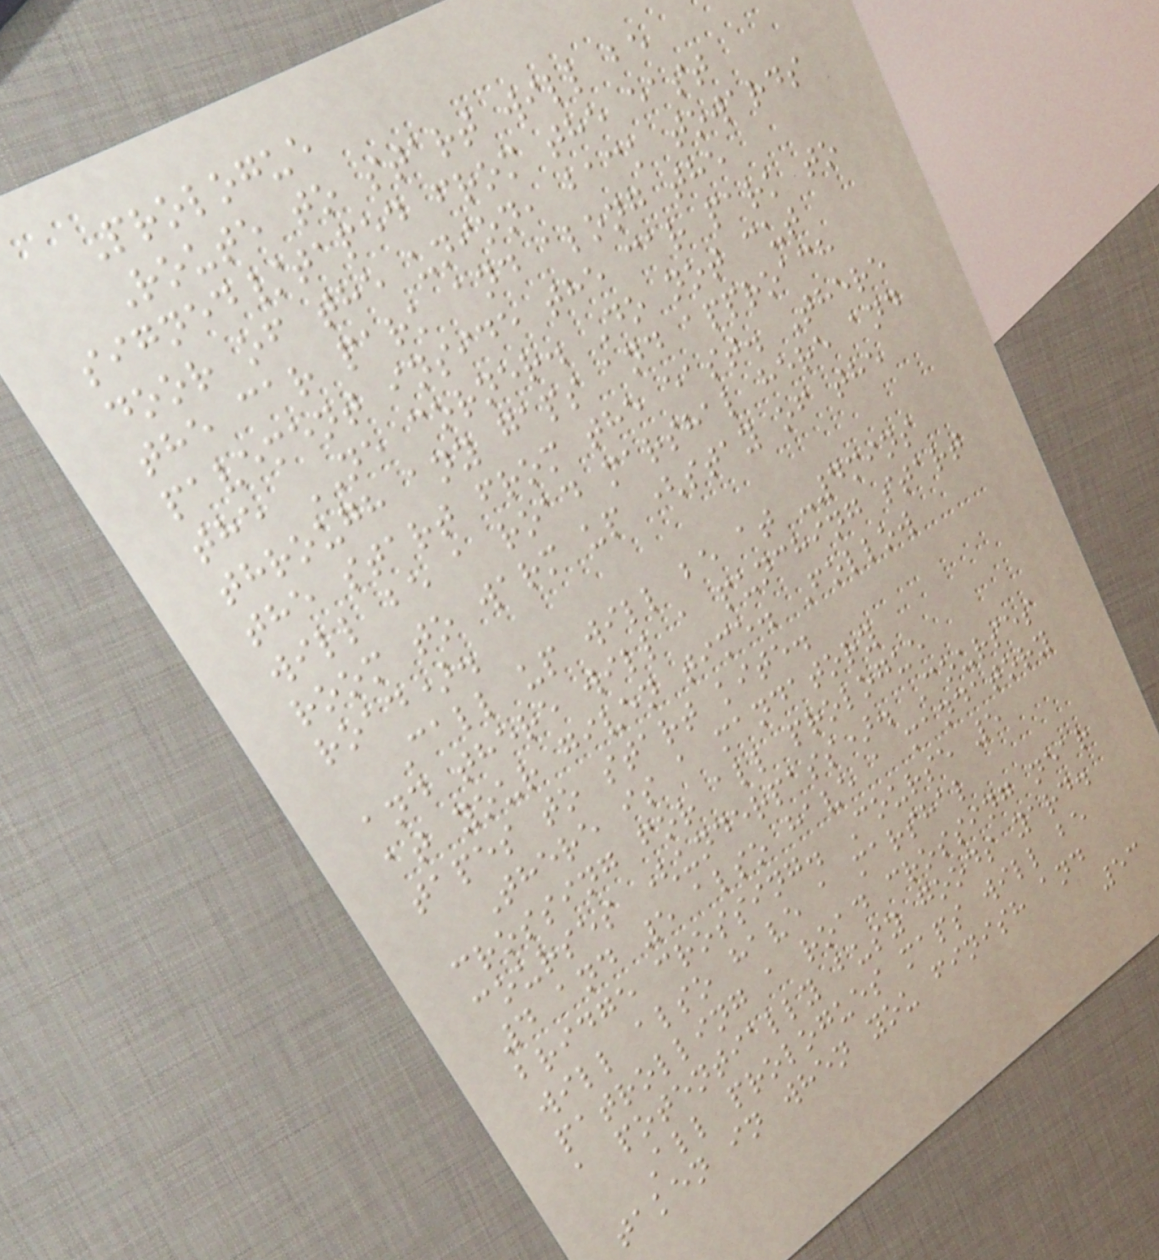Prologue
Route to start will be
signed/taped from the east
door of the union, back towards
the car park and along the
pavement inside the car park to
the NE corner. Do not cut
through any gaps and approach
the start from the east. There
will be a road marshal here and
room to warm up (stay of the
road).
Call up will be at -4mins
and there will a punching start
at your given time. Follow
tapes to start kite.
There is a mandatory
crossing for all prologue
courses (underpass). Courses
4 and 5 also have a mandatory
bridge crossing. Course 5
will also have a marshal
patrolling a road crossing near
a potentially busy goods yard.
All prologues maps will be
taken in when you finish and
53
